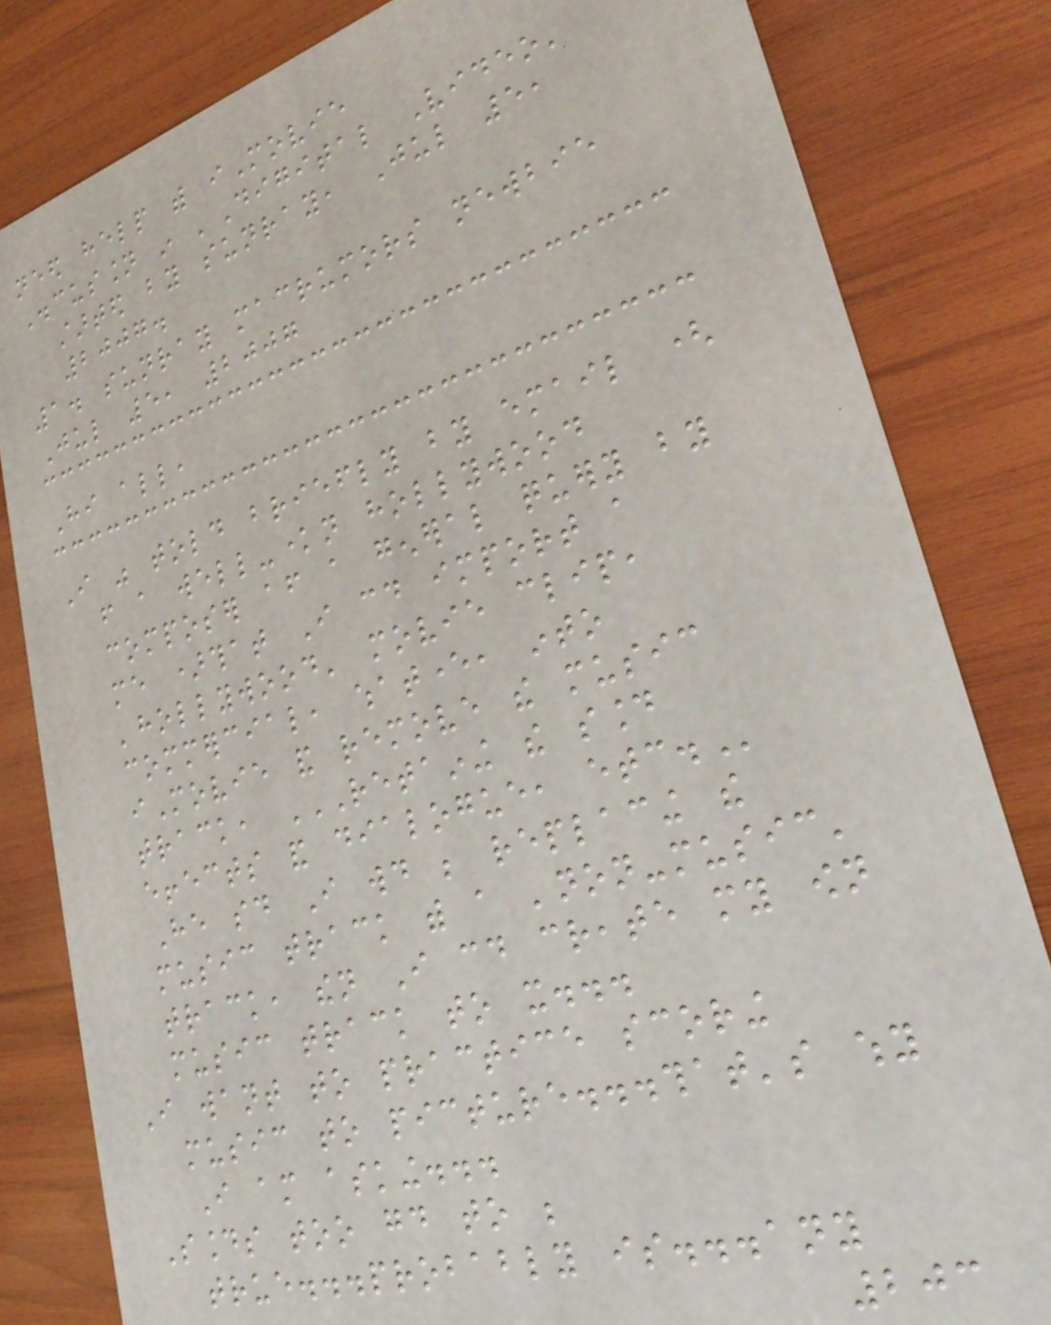need help with iMovie
Discussion in 'Digital Video'
started by sunray, Jul 5,
2007.
1. sunray macrumors newbie
Jul 5, 2007
Hi all,
I was told briefly by email (
from a well-known hollywood
composer after a general query by
me )that I could import a
'hollywood' movie clip,
commercial, whatever, into
iMovie and remove the music
track, RETAINING THE SOUND
EFFECTS AND DIALOGUE, ETC.
He said I would be replacing the
music track with a 'non-music'
track, then I could create my own
music track to it...
I want to practice scoring
music to picture...that's why
I am asking...
Sounds too good to be
true...probably is...any
203
